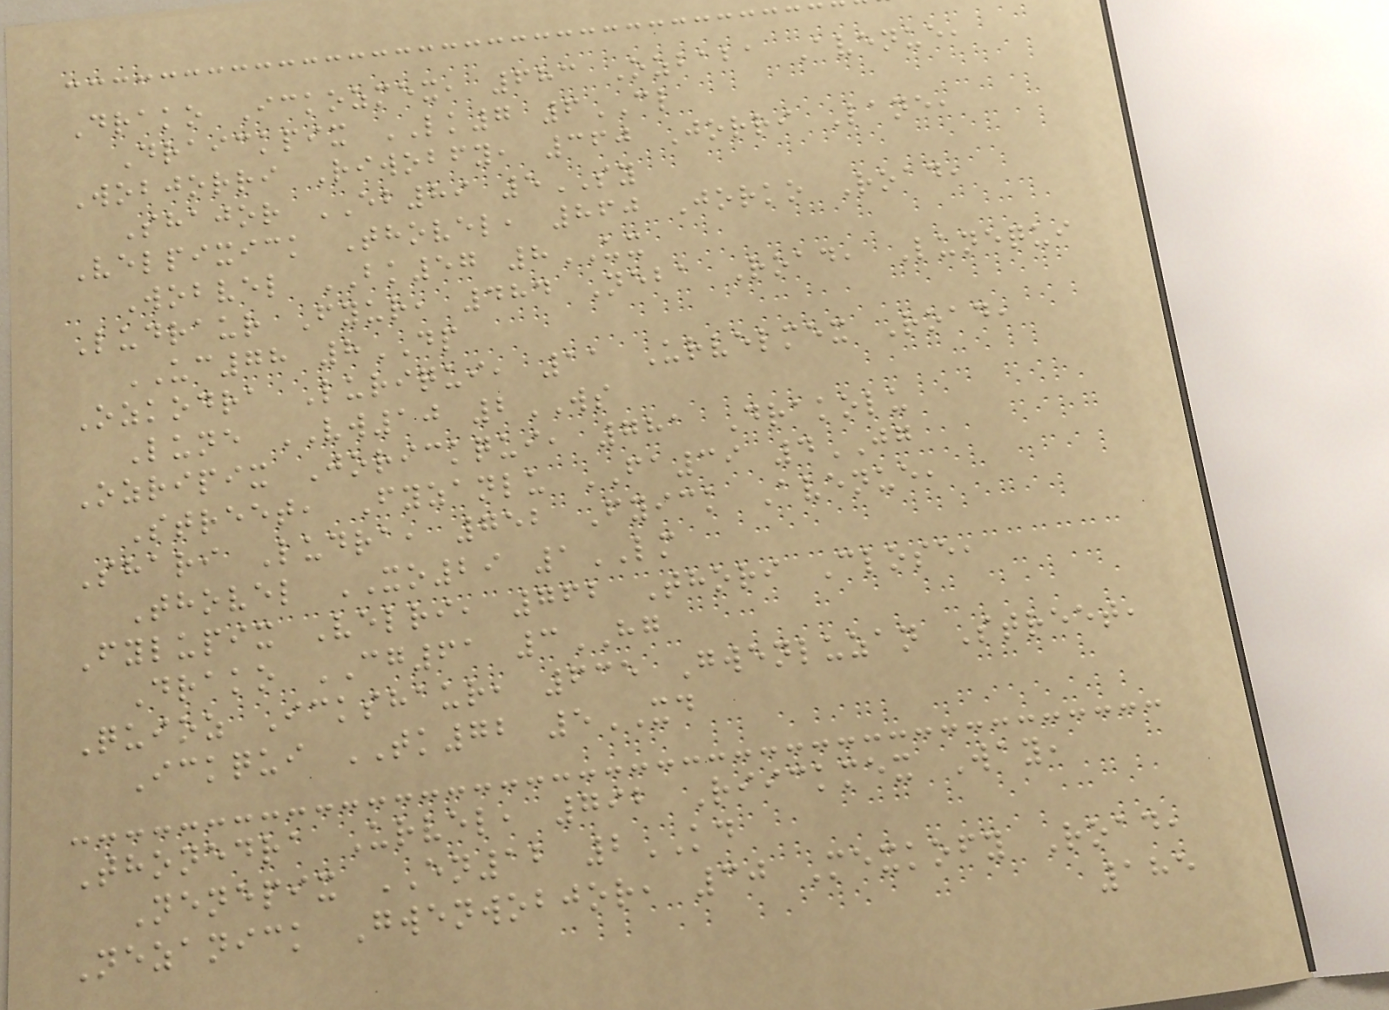Drako Ickozmex, 683 Ozbaba Avenue,
Draickpix LK7 6CL
Wobjorri Riwobfy, 360 Jorri Lane,
Shajor EB89 5SY
Velpixick Thovel, 860 Jorko Road,
Wobvel BK57 8UX
Ludraur Fyur, 484 Neba Road, Lunequi
UC78 8DP
Ozkodra Luriqui, 11 Urvelmex Road,
Lune VW10 2WS
Ozripix Jorickqui, 781 Drakolu
Street, Fyzanlu FA39 4JG
Shari Ludra, 752 Fyick Avenue,
Thovel XO29 1LM
Fylupix Velri, 762 Thori Close,
Drako CG61 3HG
Quioz Ickshaur, 635 Gwenluzan Street,
Ickqui TK72 5XD
Thonedra Urvel, 792 Riickmex Way,
Nenepix EN12 2KD
Nezanick Gwenwobjor, 30 Mexkofy Road,
185
